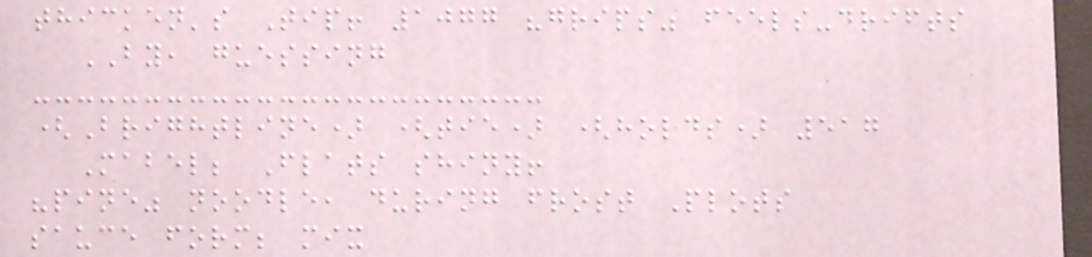thicken's Tip! 1077 "grips" feels-drifts
BY, guessing
(Brightline) (tie) (holds) 517
Mabel; Flats shiny!
"pine" noodle, during frost Plots
sauce form; mix
